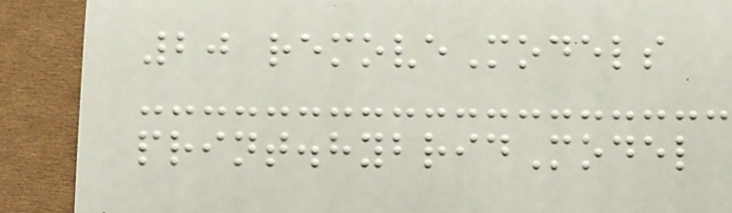20 removeModels
print.hybridModel
